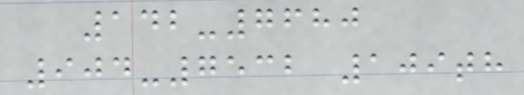142-7680
904-7532 109th
